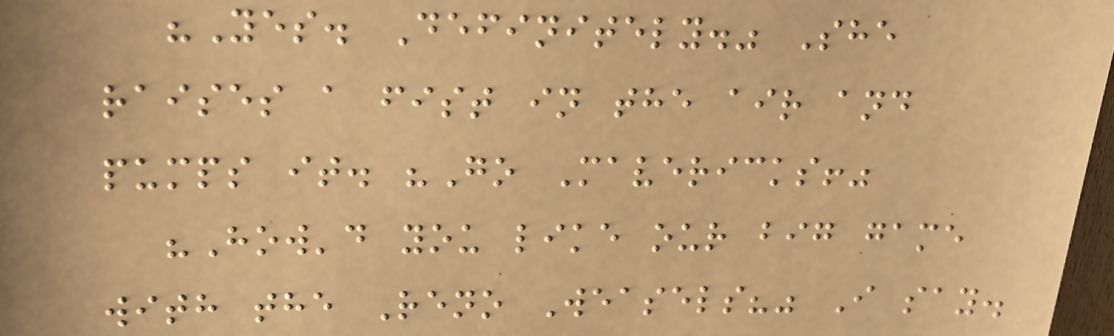"Yes. Definitely." She
raises a fist in the air and
pumps it. "Go Mavericks!"
"How'd you like our big game
with the Reno Weasels?" I say.
